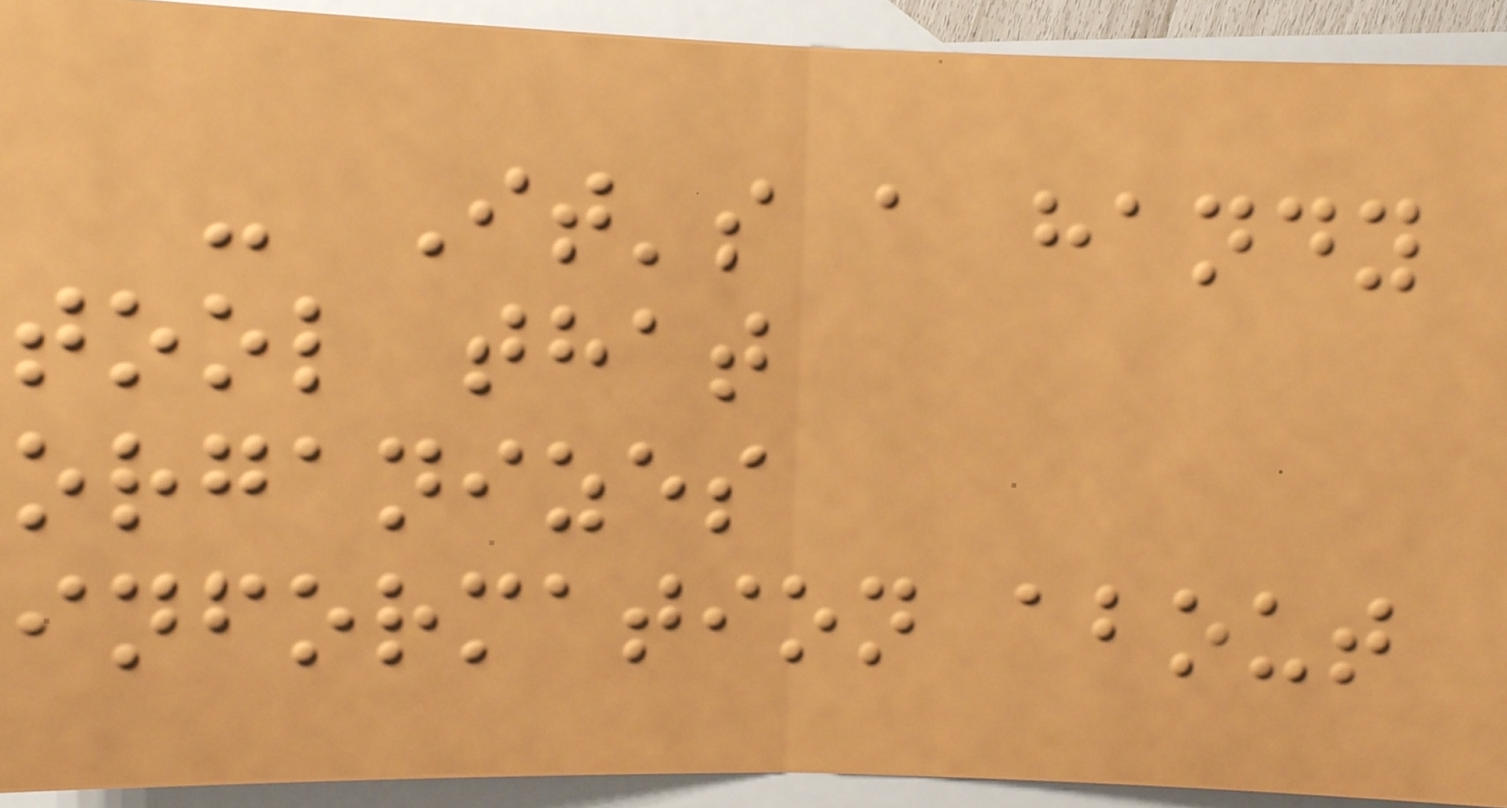- It's a handy
tool that
organizes
information about
